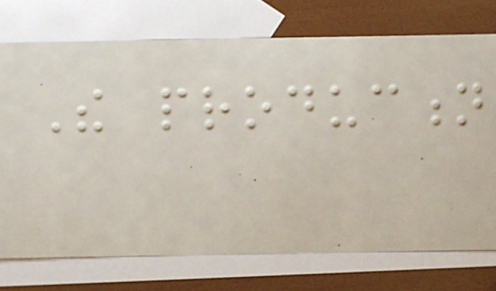The production
